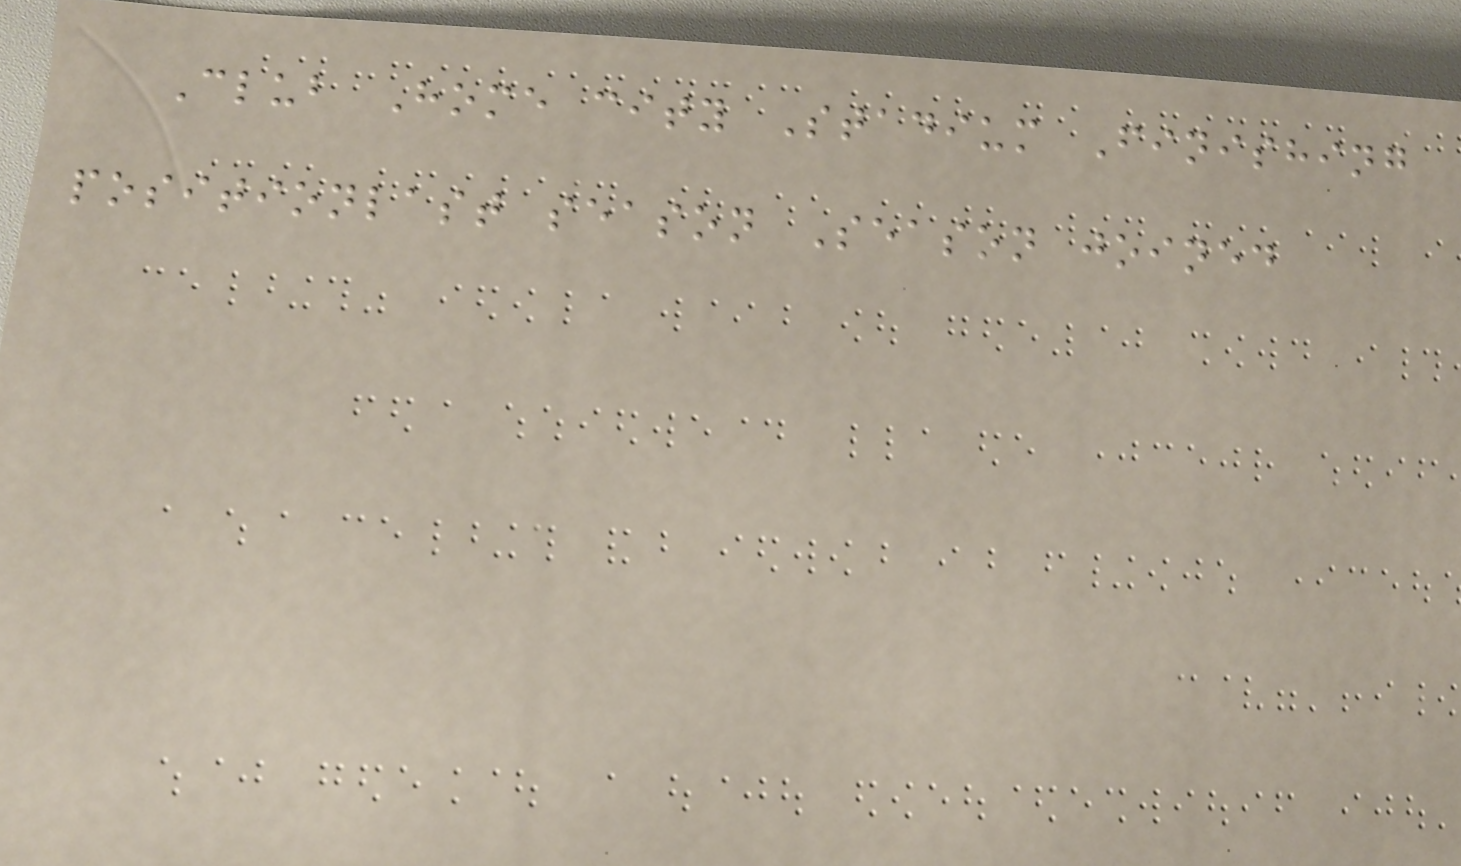Club Home city Stadium Finishing
positionlast season Season joined
